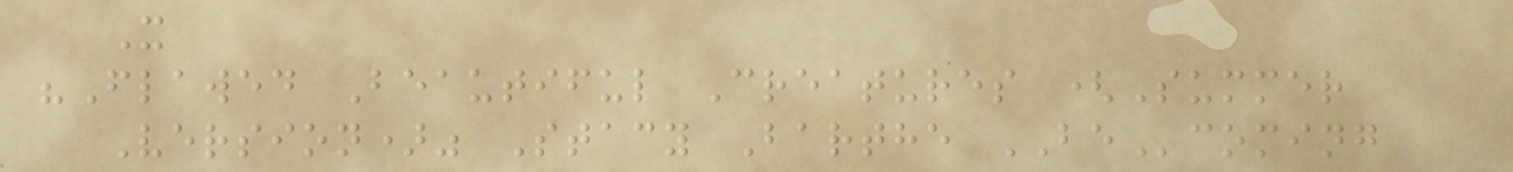X
"Flawed Beautiful Creatures (Summer
Version)" Stacy Barthe BEcoming
